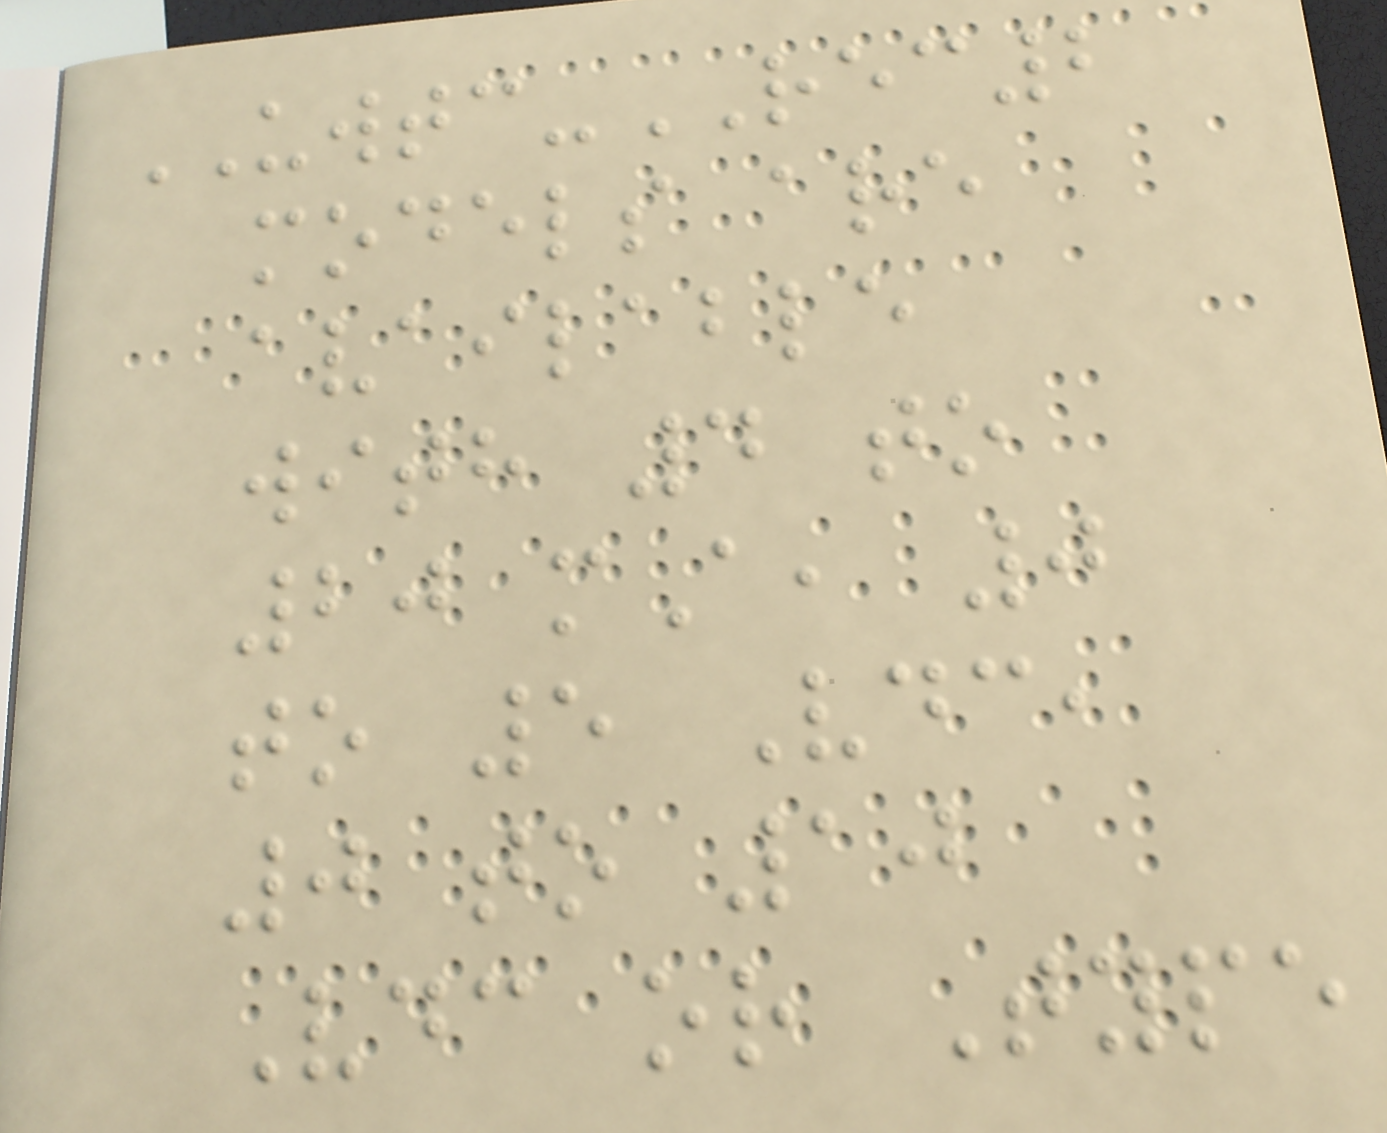UWTC-REC2
models are
available
with 4 to
20 mA, 0
to 5 Vdc,
0 to 10
Vdc or Type
